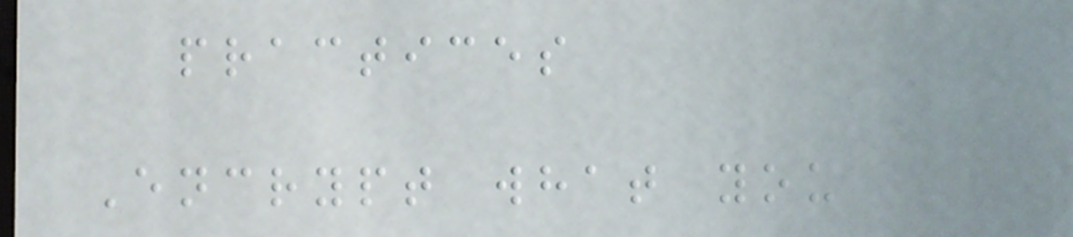practices
Encrypt what you
